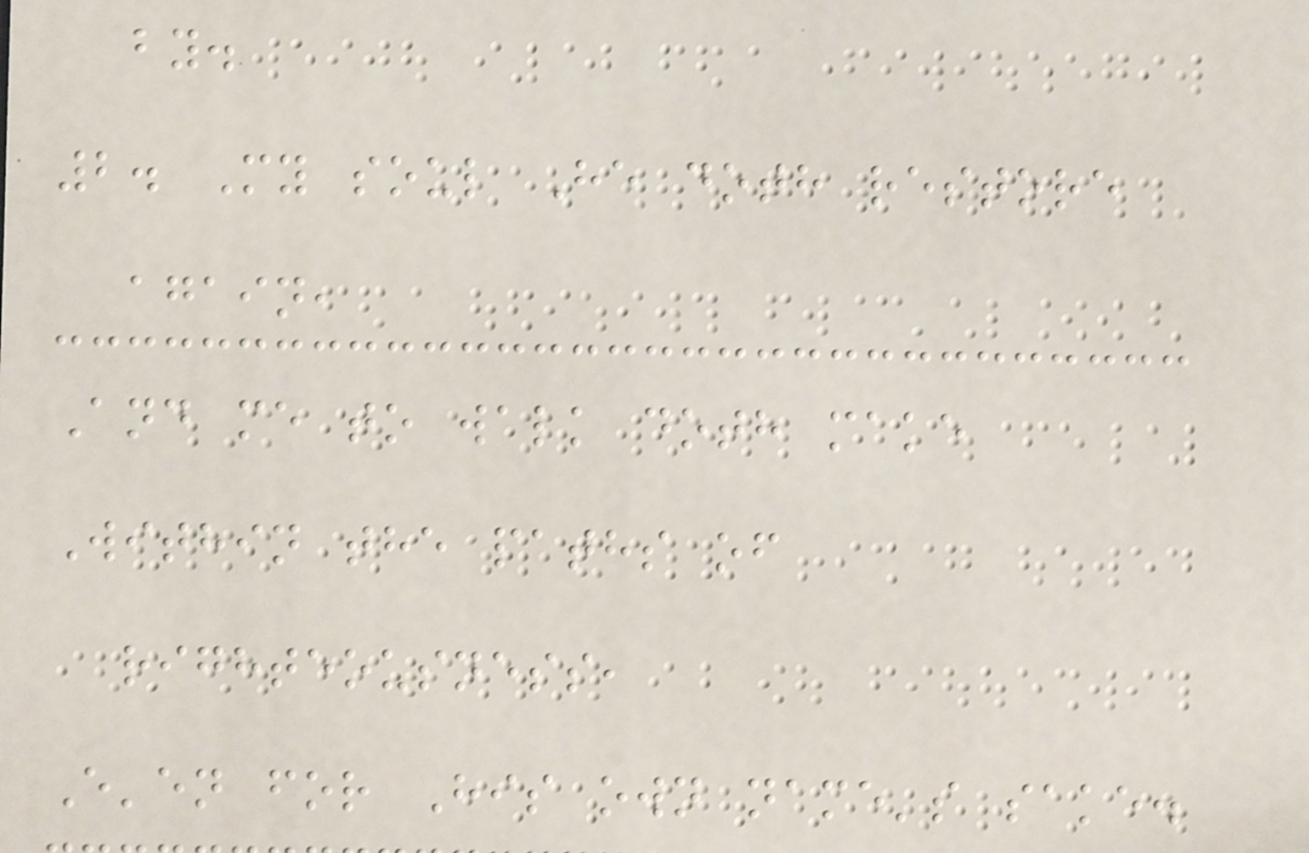by.
2. My soul He doth restore
again,
And me to walk doth make
Within the paths of
righteousness,
E'en for His own name's sake.
